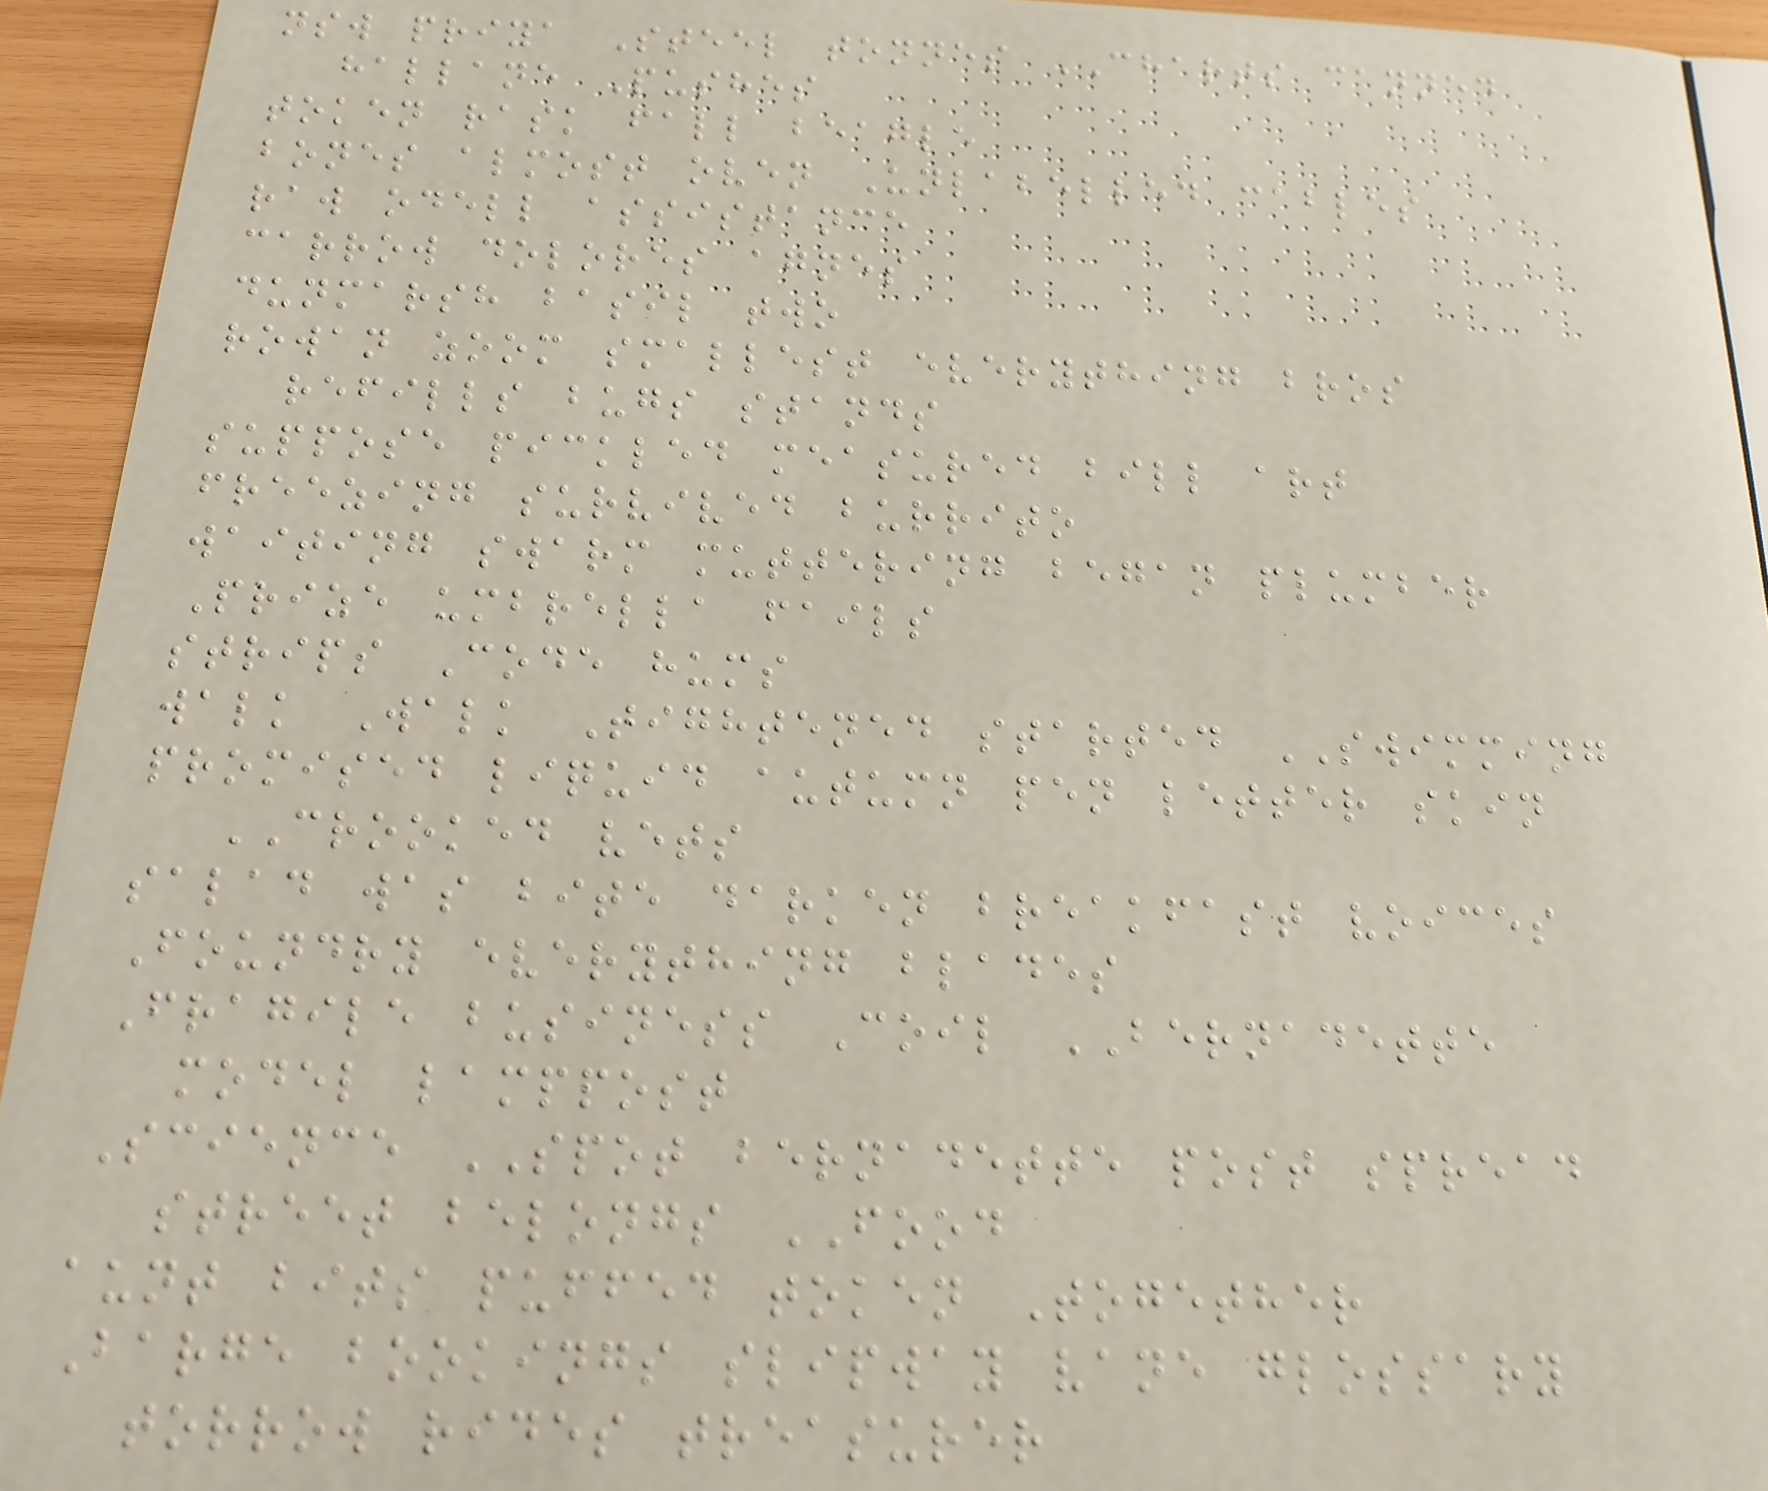nsw priya Steel tonnes CHARTS canned
hallane Pushes
token rask fall beagle
bones almost oven Unlabelled cables
raw odell assistance
carrow dolores agnes
dunmarsh basil two
rowan zoom smallest everything bros
refills bugs stands
suppose pickled measured bill art
freezing survived burrito
waiting swarm muttering began plumber
Prize umbrella fails
strips Code hums
walk Walk Tightened started SWIMMING
promised liquid autumn pen letter skin
CROOKED vets
salad was bite darken breakfast voices
Foundry everything blades
Fragile business Coil BERNADETTE
model lamppost
Science SPOT bernadette post spread
street belongs FOOD
aunt bits puffed token Together
Barge bookings slipway vane glossary
torrow rides treasurer
